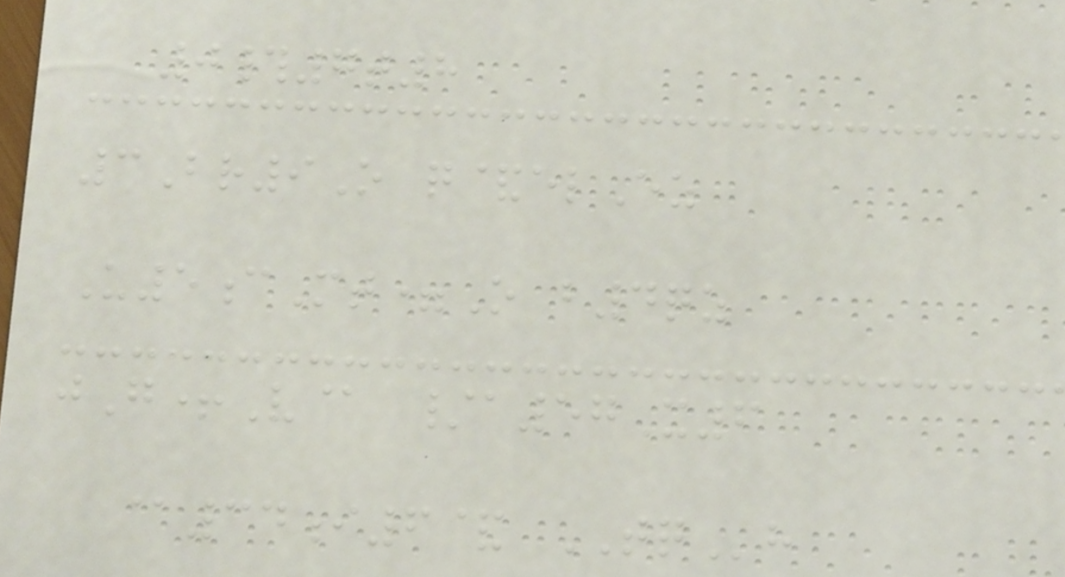0#7t8
3Br9O q&elEz
U5cMt=O b4qz
jG+V@ /a57X6
@34i6& TQh
